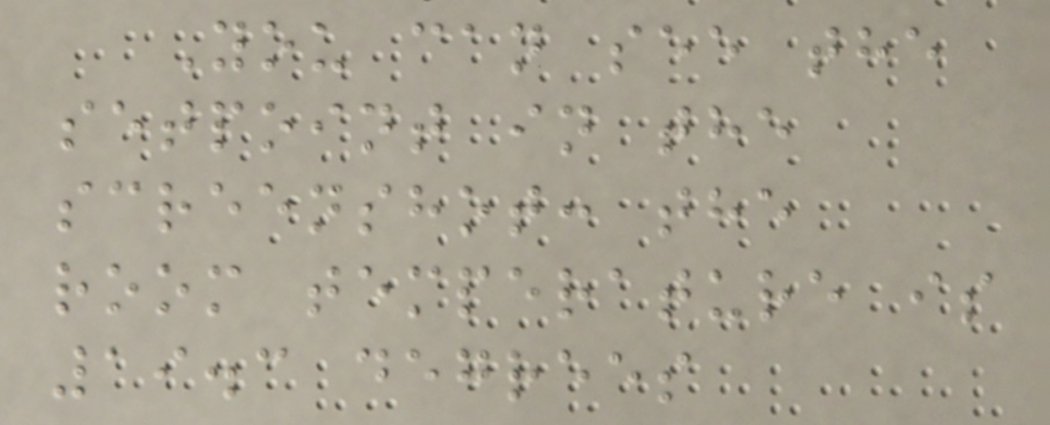You can see the
setpoint in the
screenshot: the
room temperature is
19.3 degrees
